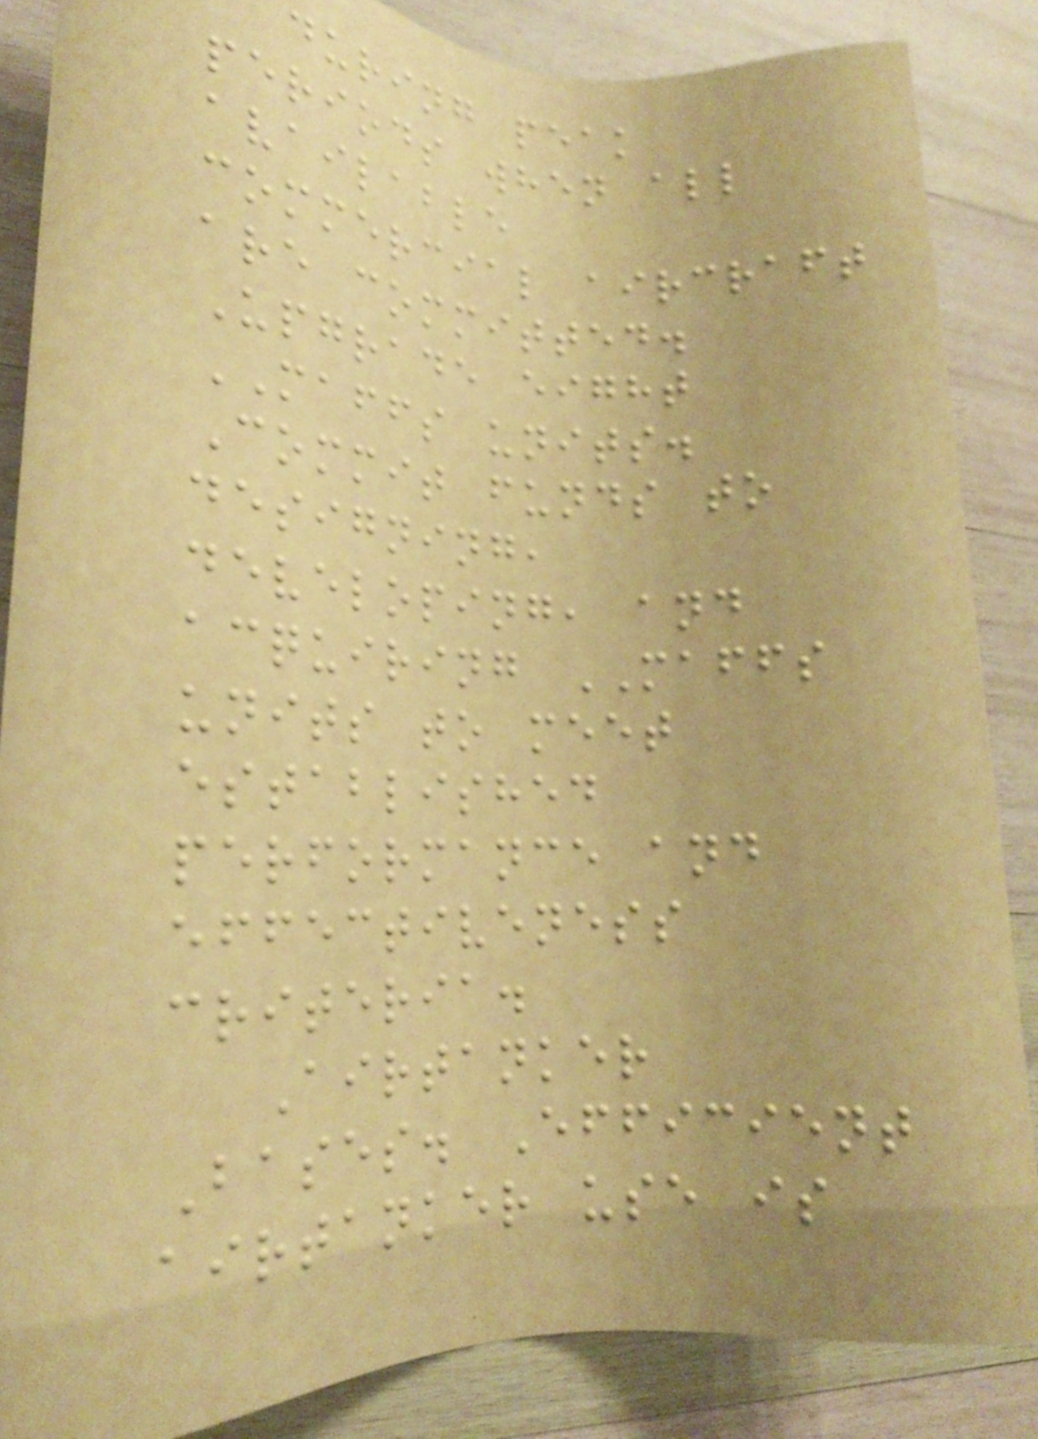during peak
periods when all
available
commercial aircraft
are committed.
Upgrade eight
MAFFS units.
Commit funds to
designing,
developing, and
acquiring MAFFS
units to meet
established
performance and
effectiveness
criteria.
Airtanker
Bases. Efficient
airtanker use is
